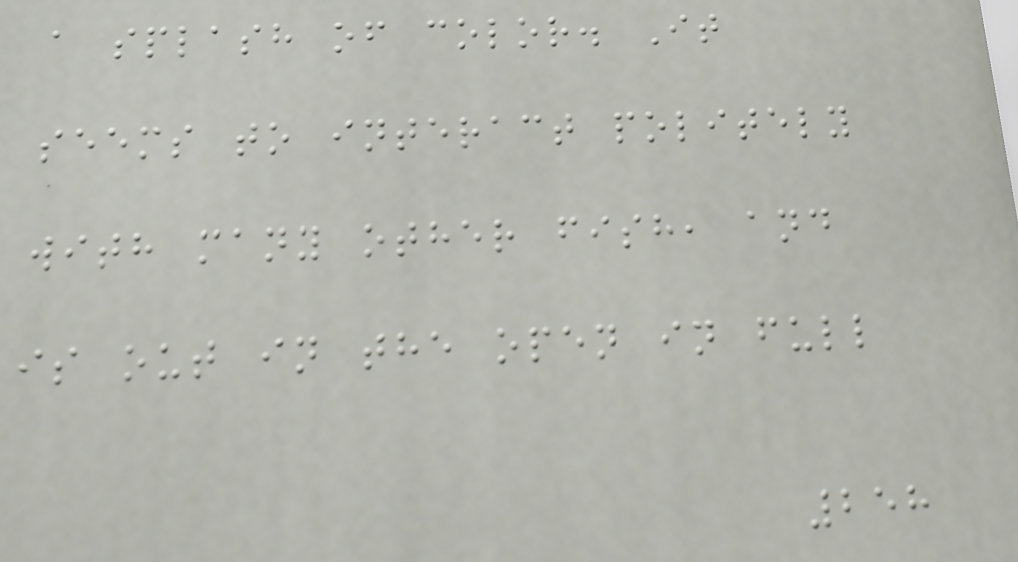a splash of color. It
seems to interact politely
with many other fish, and
is out in the open in full
258
